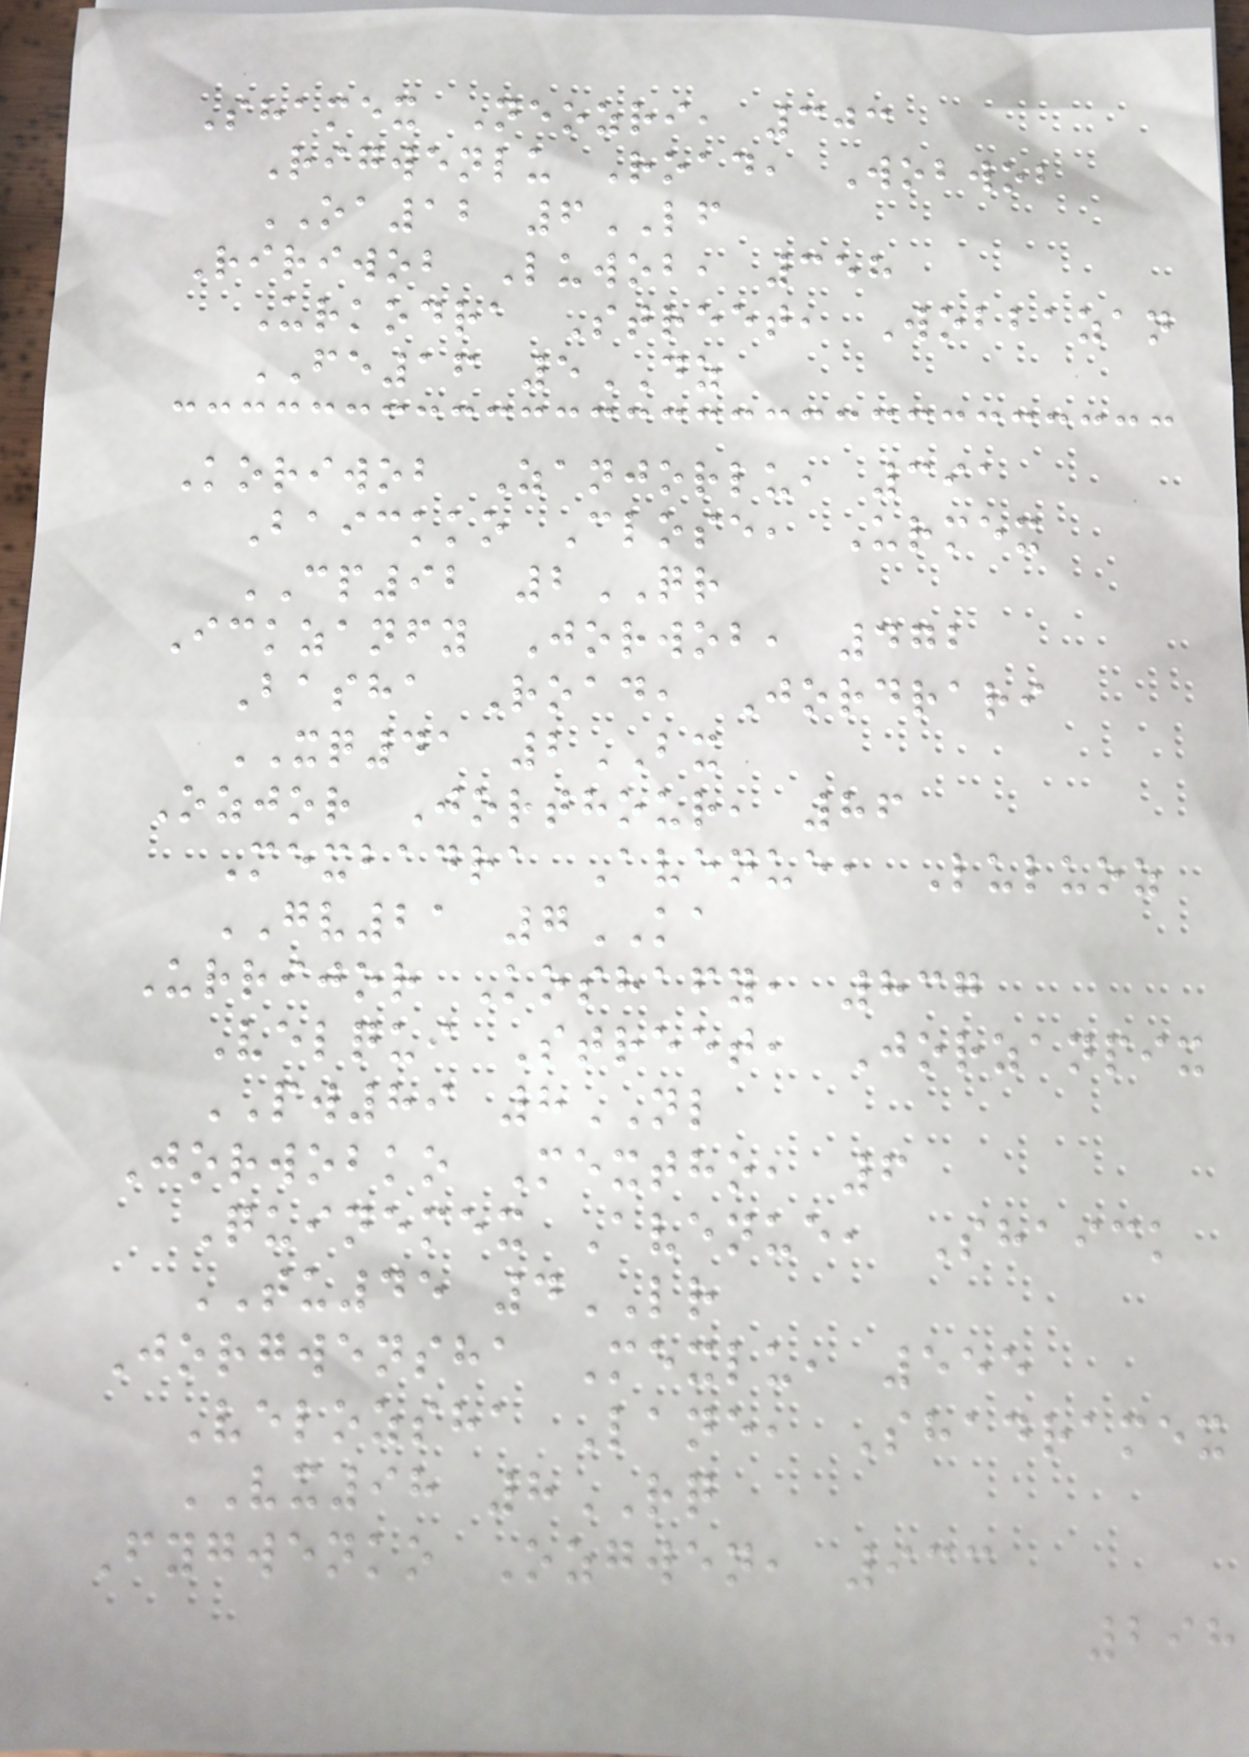Shamex Neozri, 303
Rigwenlu Road, Wobwob
OA12 6LF
Ririwob Luwob, 358
Urkodra Street, Wobbazan
FE16 5DZ
Koriwob Zanjorlu, 391
Baickko Close, Urmex
CP92 2QR
Ickzanfy Jorwob, 472
Basha Road, Jordrari
XQ41 2BX
Ozjor Jorthour, 86
Mexbadra Avenue, Luluoz
GV21 7KA
Urrijor Koshafy, 837
Velqui Street, Jorzanpix
PW89 8NL
Jorwobko Mextho, 6
Quinemex Avenue, Shaick
TU45 4LR
Jorgwensha Mexlu, 555
Velozsha Lane, Shadramex
VX98 8RQ
Fygwenko Ozgwen, 933
298
